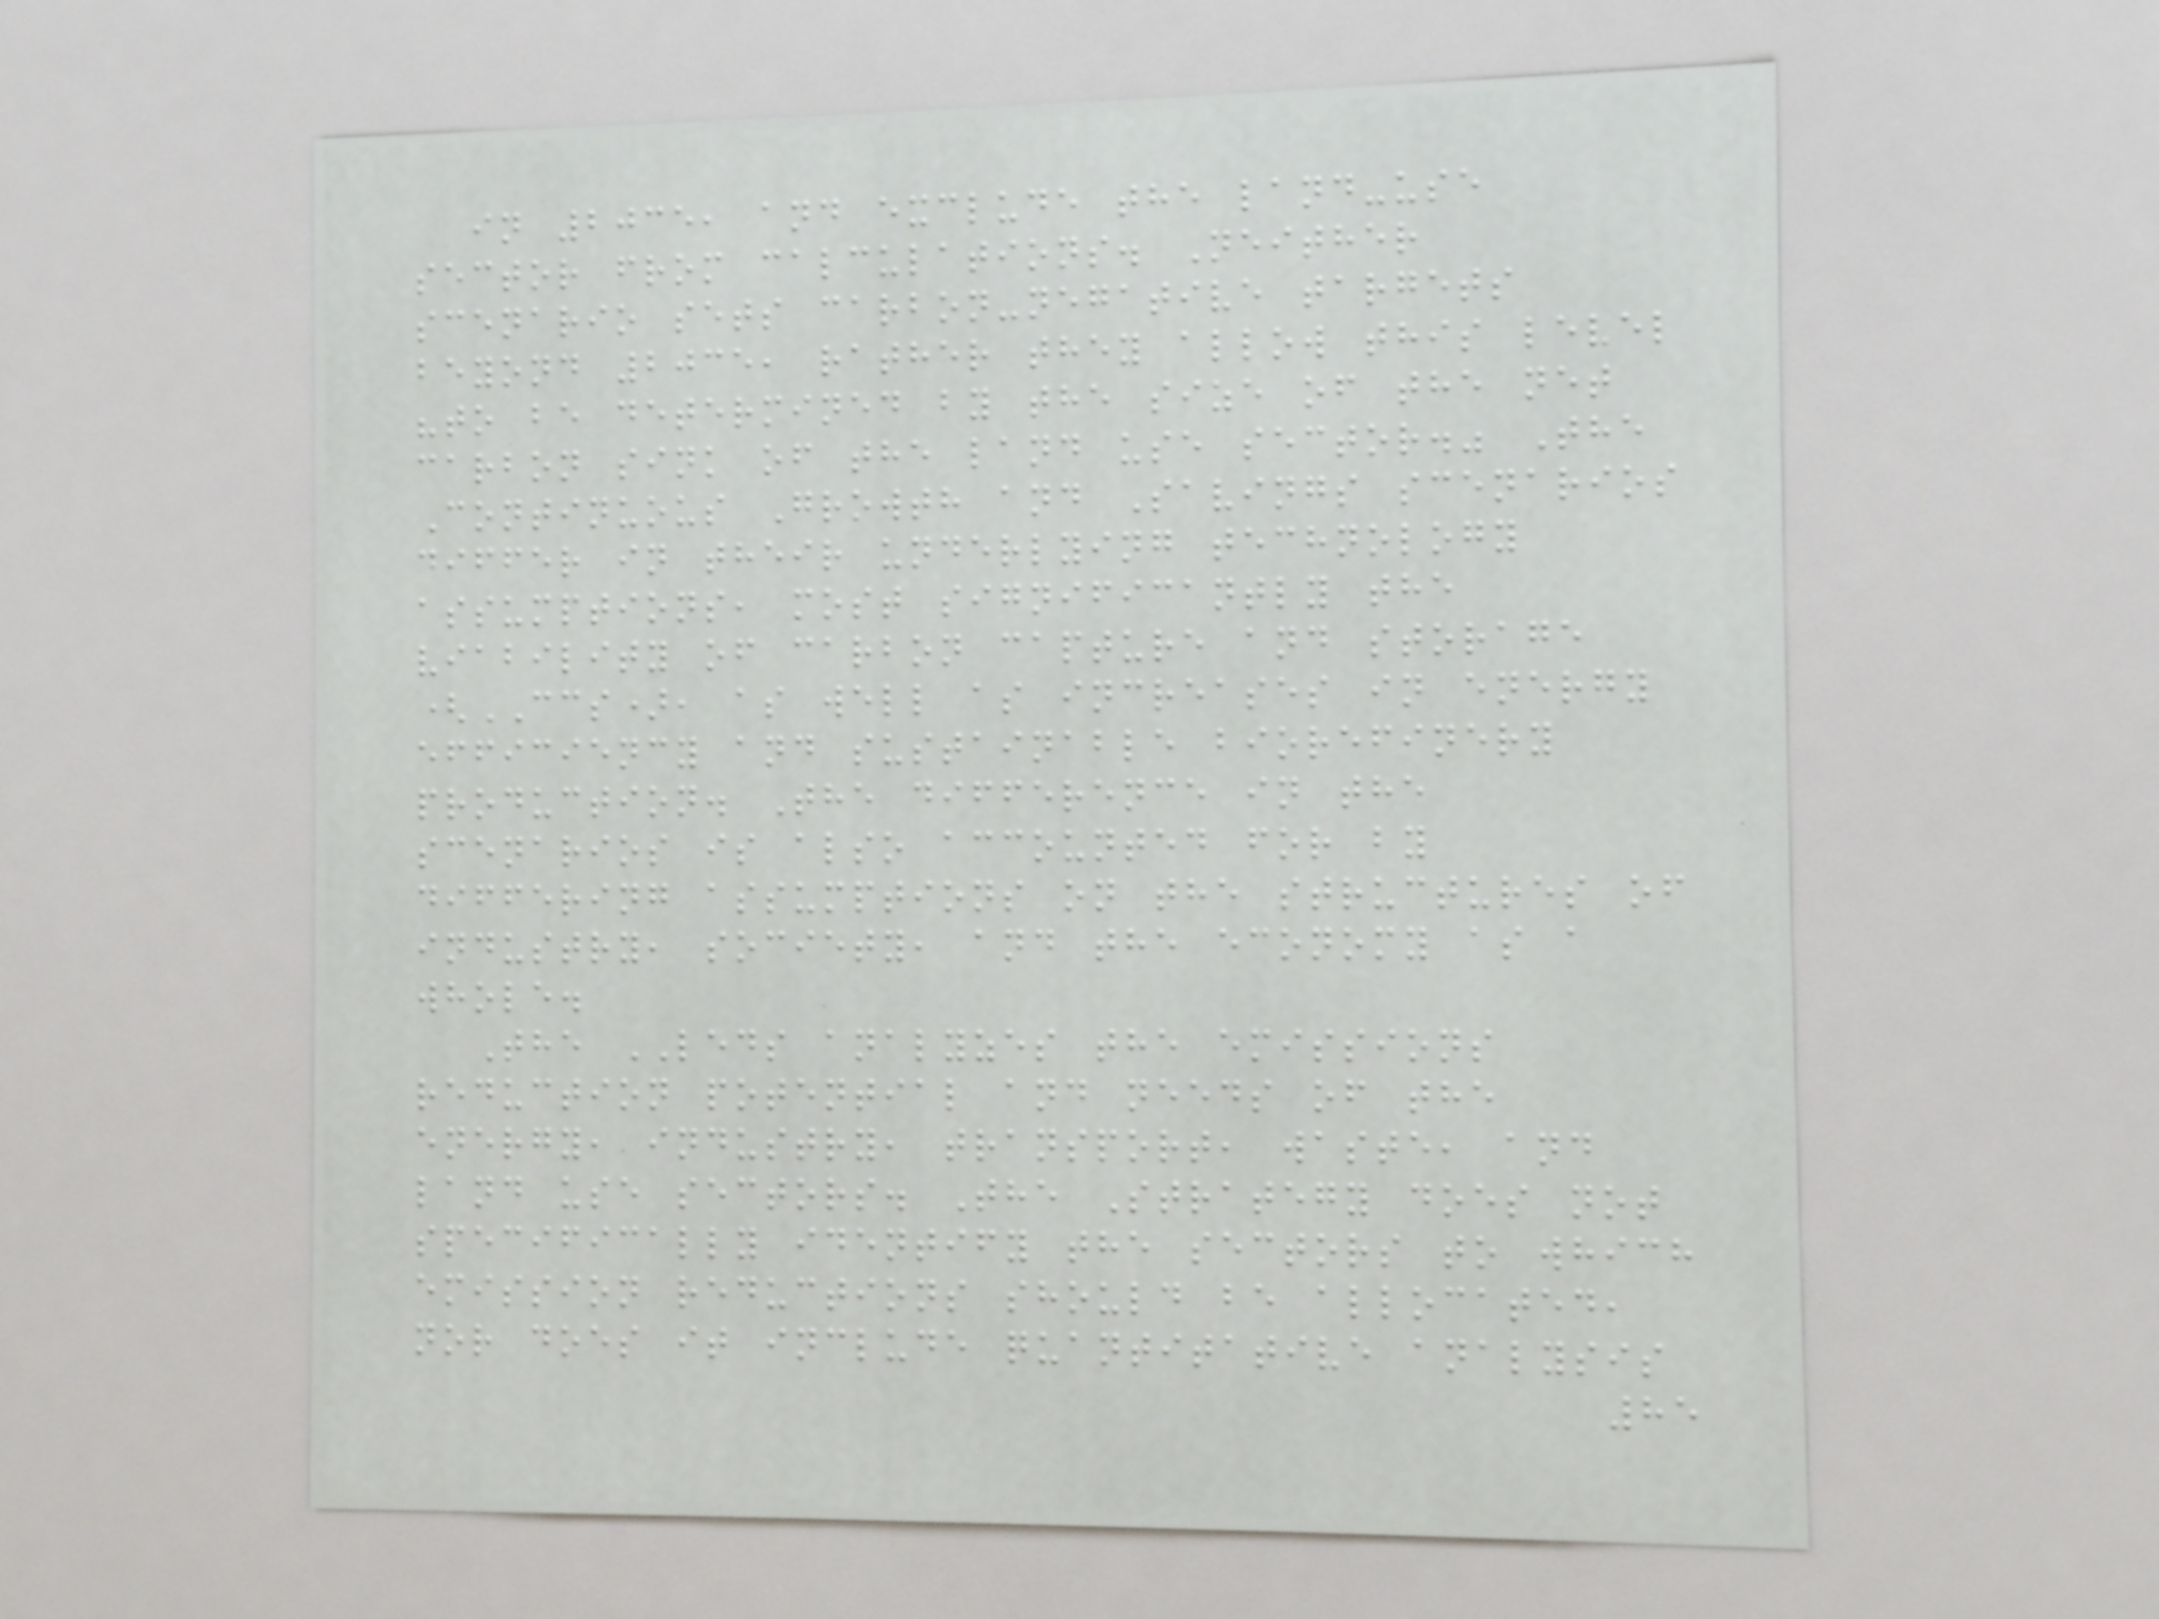in 2035, and exclude the land-use
sector from calculations. Neither
scenario sets carbon-negative targets
beyond 2035, rather they allow this level
"to be determined by the size of the net
carbon sink of the land use sector." The
Continuous Growth and Savings scenarios
differ in their underlying technology
assumptions, most significantly the
viability of carbon capture and storage
(CCS), as well as increases in energy
efficiency and sustainable biorefinery
production. The difference in the
scenarios is also accounted for by
differing assumptions on the structures of
industry, society, and the economy as a
whole.
The LEDS analyzes the emissions
reduction potential and needs of the
energy, industry, transport, waste, and
land use sectors. The Strategy does not
specifically identify the sectors to which
emission reductions should be allocated,
nor does it include quantitative analysis
85
